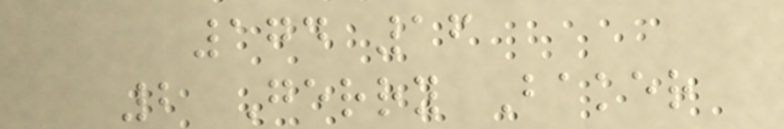174 16
2 Gerry Baker
